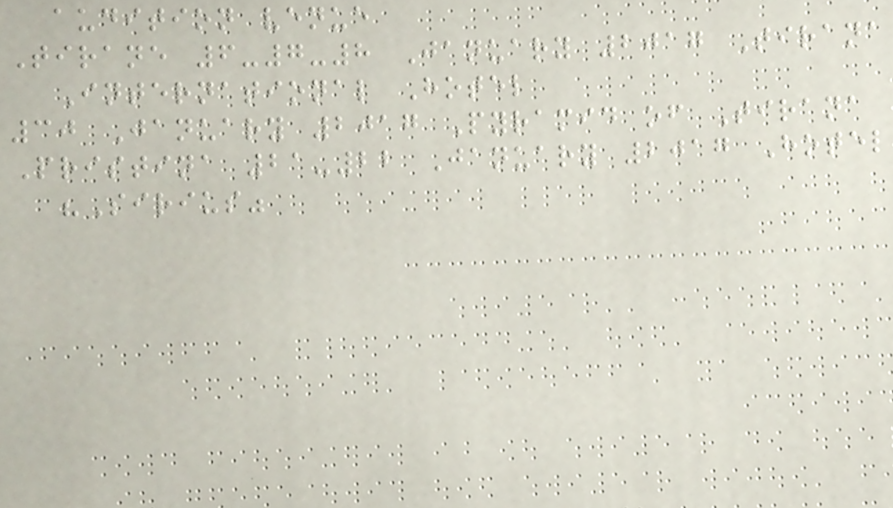audition venue
Tirane 6-7-8 January 2017 Tirana
International Hotel
30 January 2017 Pyramid of Tirana
Pristina 21-22 January 2017 Hotel
"Sirius"
